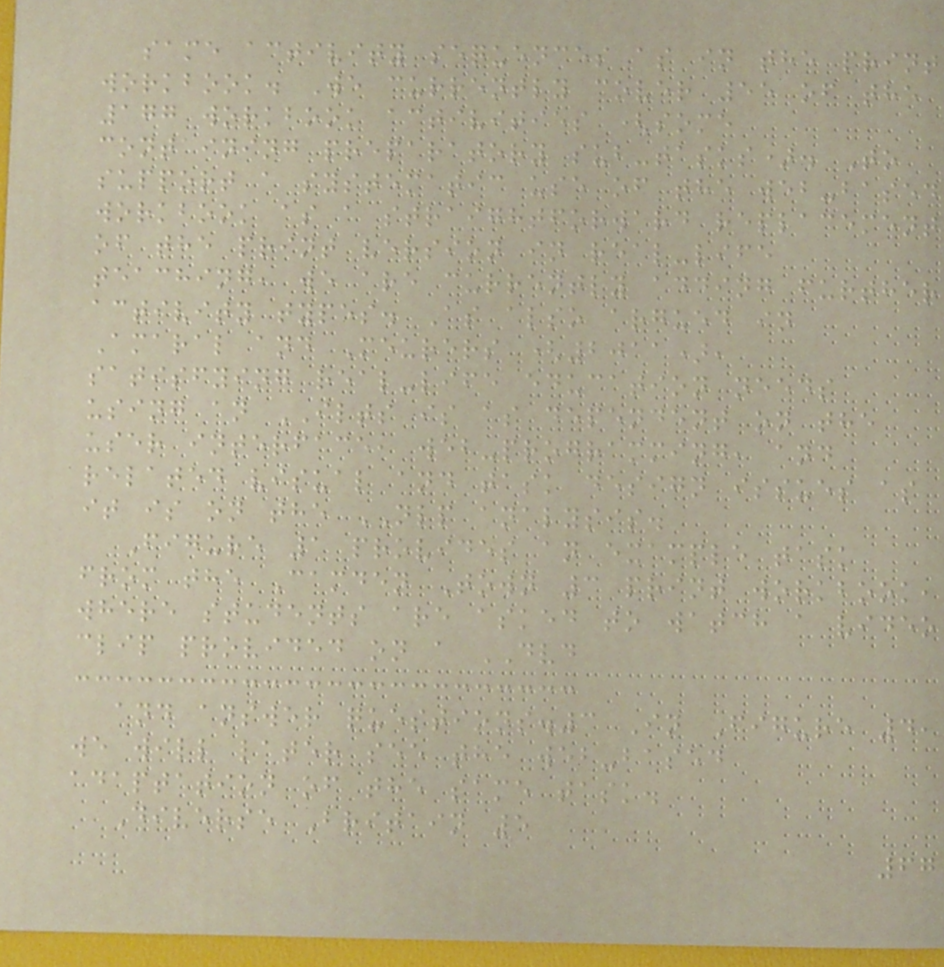same activity sequences as in the print
workbook. We currently cover 55 of the
177 workbook activities (some
containing preparatory sub-tasks). To
support a systematic use of the web-based
workbook as a straightforward replacement
of the print version in real-life
teaching, we are currently adding further
activity types. As also argued in
Amaral and Meurers (2011),
satisfying real-life education needs
using an ILTS is as dependent on the
user interface, web-programming, and
related visual and task design issues as
it is on the NLP analysis.
Figure 1 provides an example task
from the Camden Town 3 print workbook,
where students are asked to watch a video
clip provided on a DVD
and answer questions.3 In Figure 4,
we will later see the web-based
adaptation of the same task.
Diverse Britain 5
67
